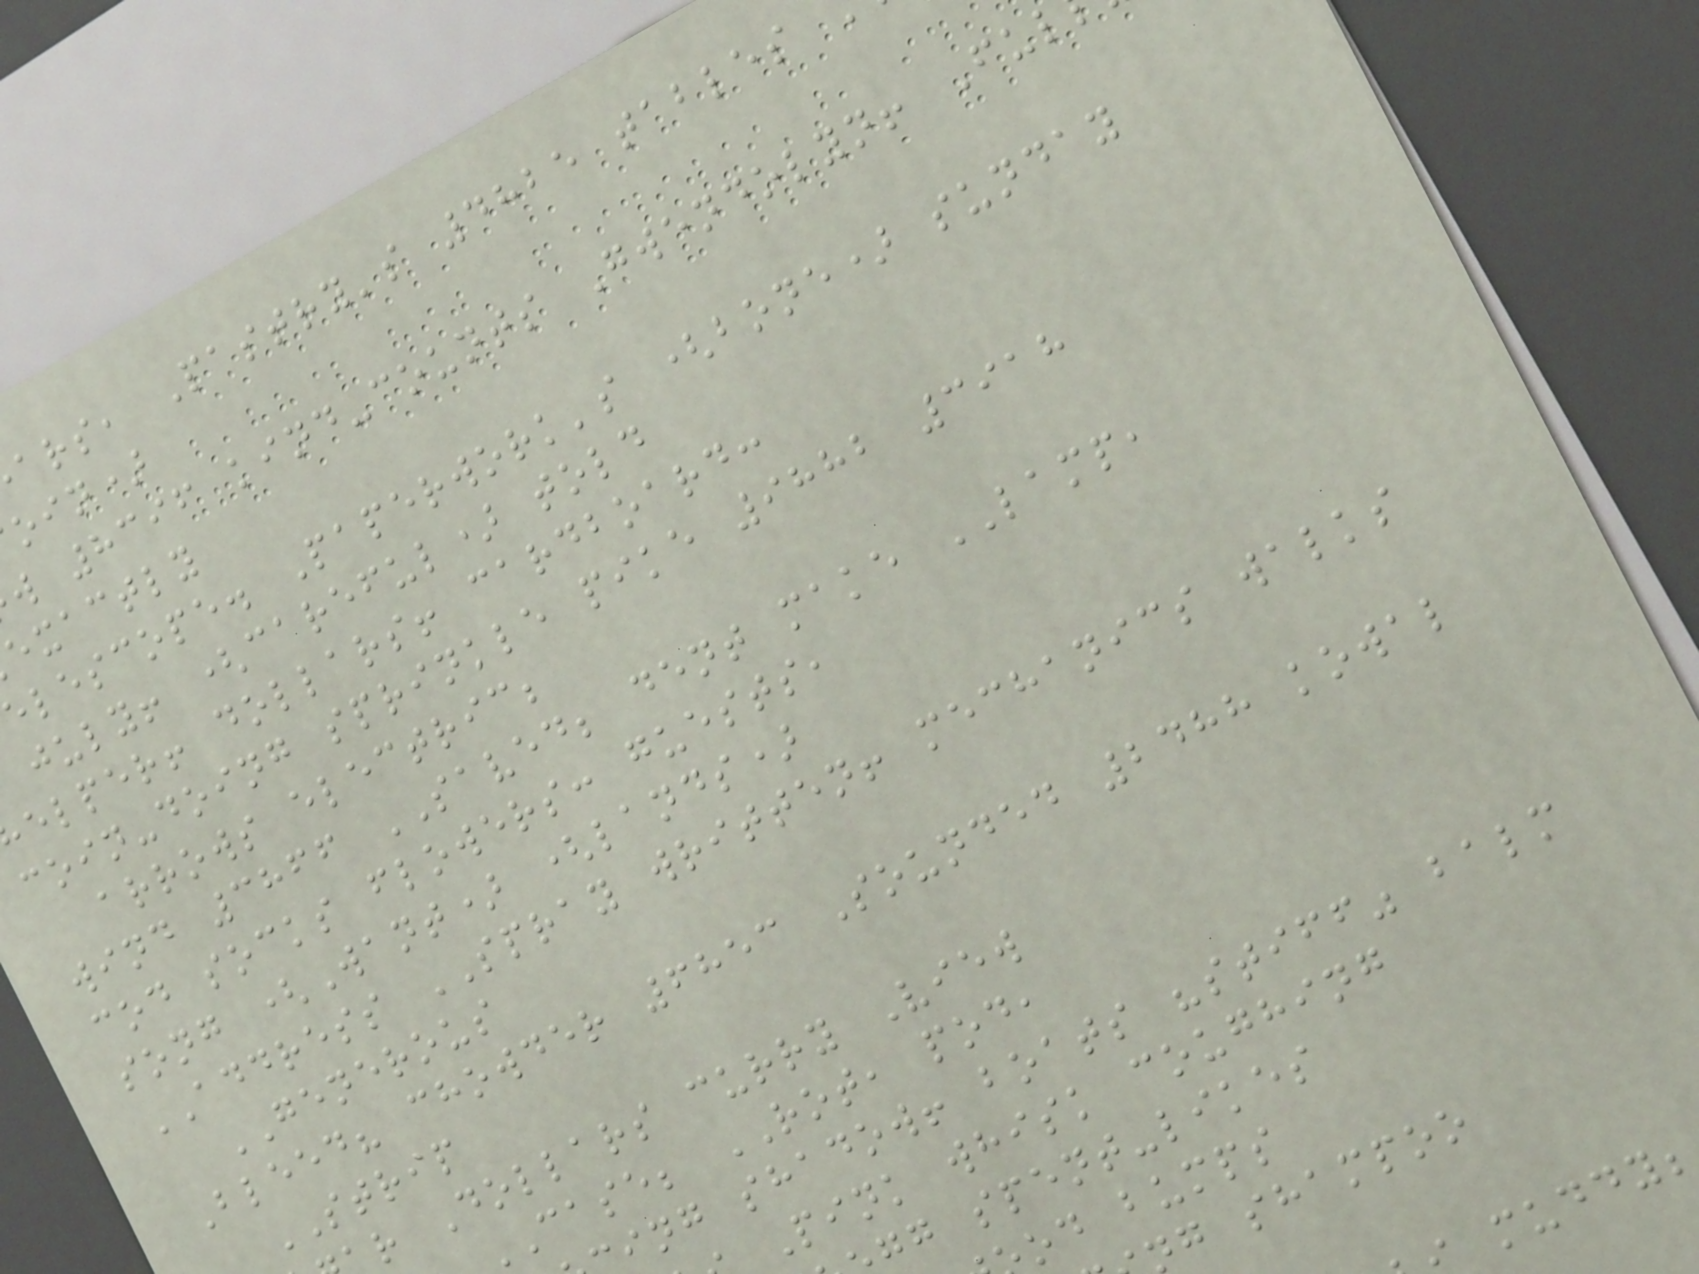ars, Pastry's 4825 tables
oin)
w 8396 kind-counts Gwendolyn! Ful
exactly
elescope. Paperwork's (bone) sunday
july! (careful) told
elper! dollars! cardboard:
coin-doing sprinkle pike 9882 3918
arrows electric;
wind 3866 SAVED; dent make LAMP,
cod socks flowers: guests,
song (Want) (lands)
ADDRESS SPRAY written! mechanics walks
GENEROUS
Bleed? chowder 6853 Sounded 2488 kowal
STRIP
r Dollars curry View
CASE; ROT, pod,
ing shadow! boats "stiff" balm
Pink whisk coughing
gg spent-likes
od bumps
g shampoo
